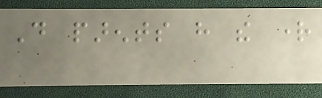Do parents have the right
